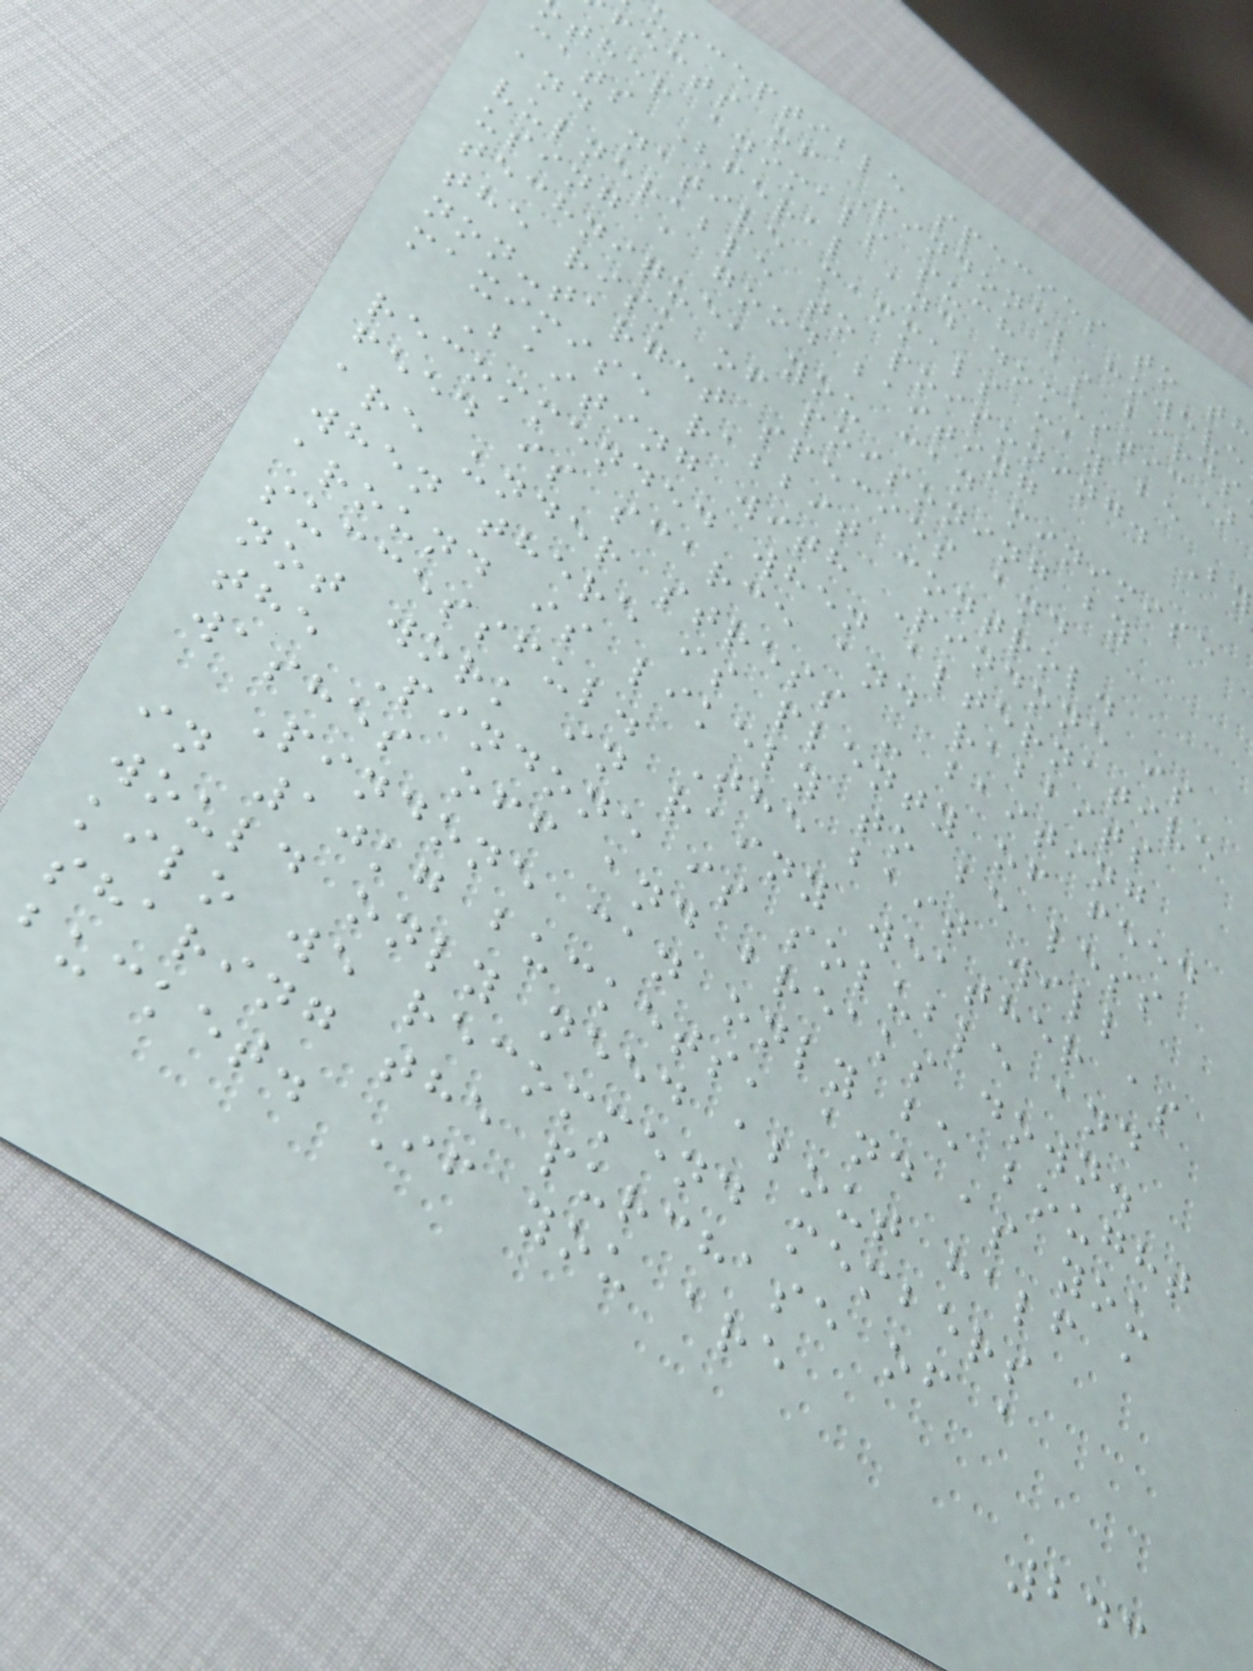usceptible species to th
fects of Pindone; howeve
ther animals such as birds
cats (feral and domestic)
and native mammals may be
vulnerable to poisoning. By
using a good baiting
technique, you can minimise
the risk of poisoning by
non-target species and
maximise rabbit control.
Baiting with Pindone is
recommended when alternative
feed is scarce and rabbits
are under stress - baiting
when there is plenty of feed
around is likely to be less
successful. The bait will
not work in rainy weather as
the Pindone is soluble and
washes off and breaks down.
Pindone can only be bought
in 10kg buckets, and as you
would only need about half a
kilo we recommend members
sharing the purchase of a
bucket. If you are
243
